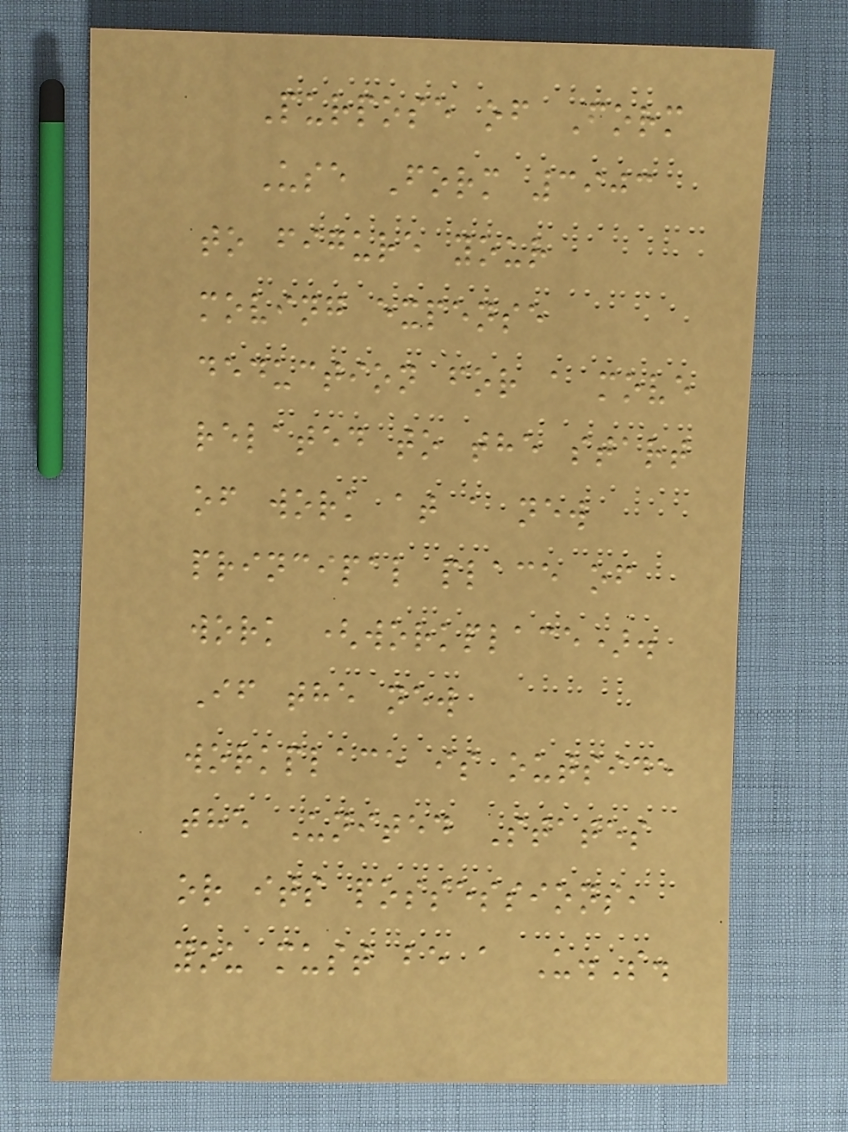Purpose of Form
Use Form 3903
to figure your
moving expense
deduction for a move
related to the start
of work at a new
principal place of
work (workplace).
If the new
workplace is outside
the United States
or its possessions,
you must be a U.S.
